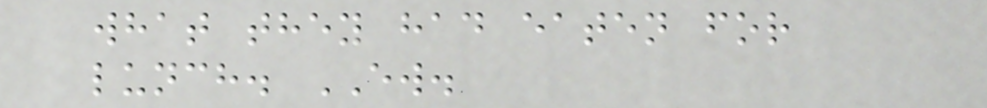what they had eaten for
lunch. EW.
